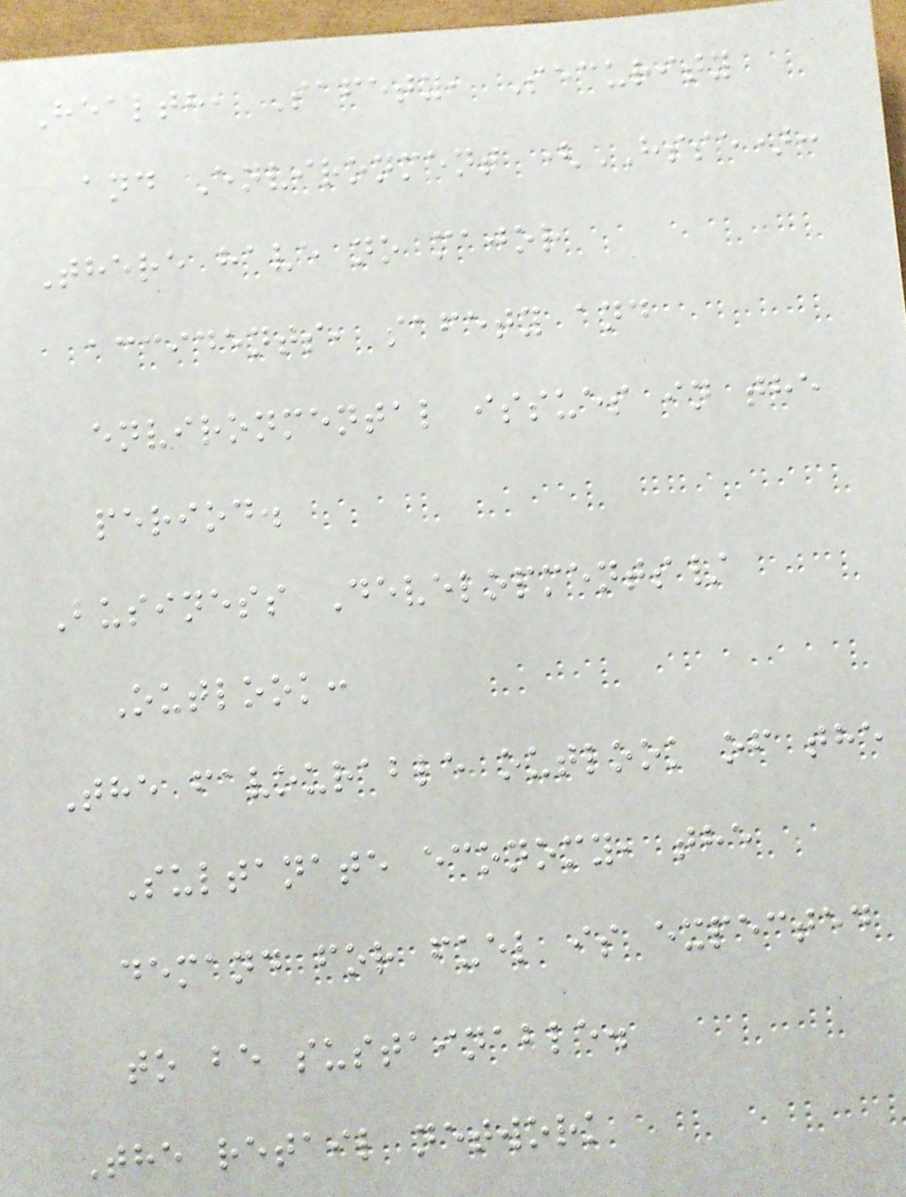Health, Safety, Security
and Environment (HSSE):
There have no major
accidents, safety and
environmental issues in the
period.
Business Developments/
Outlook:
The favourable outlook of the
Sultanate economy, the
demand for fuel is expected
to be sustainable.
The retail network
